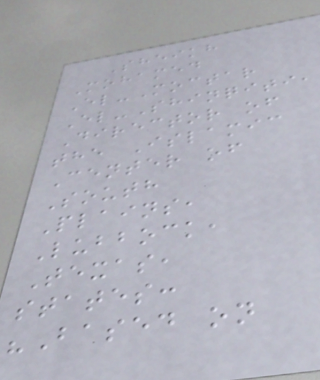Sheikh
Mohamed
El-Moctar
El-Shinqiti,
Director of
the Islamic
Center of
South
Plains,
Lubbock,
Texas,
states:
"Based on
